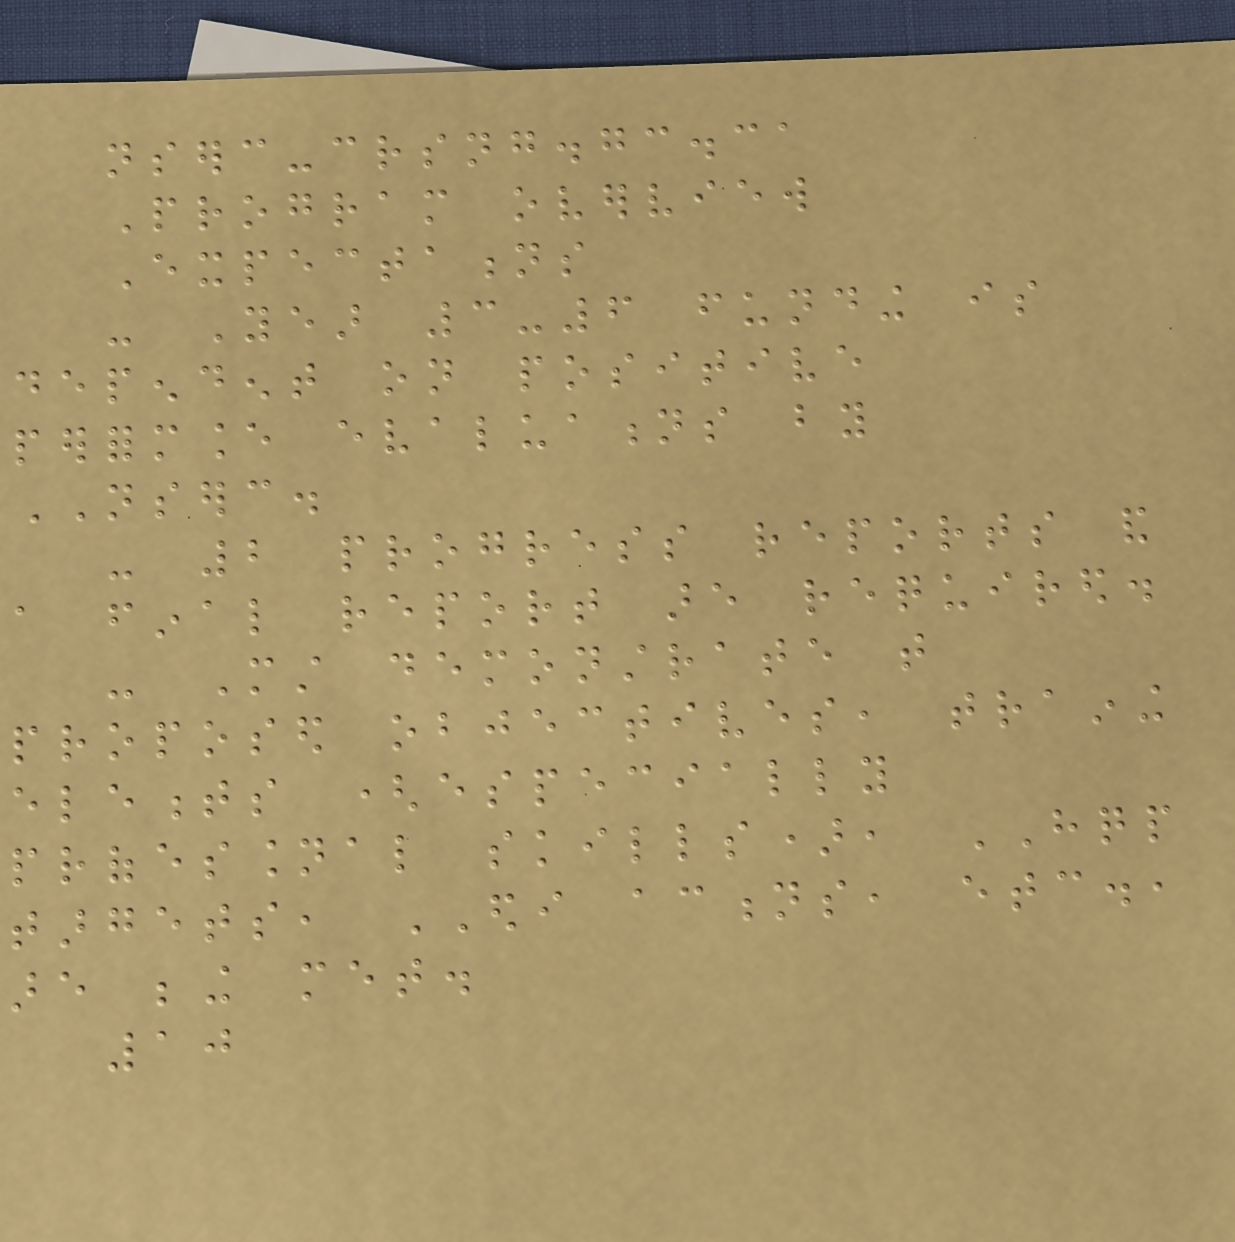nserc-crsng.gc.ca
Program overview
Expectations
- Year 3-6 funding is
dependent on positive
performance evaluations by
NSERC.
- 2 progress reports and
a final report are required.
- Must demonstrate that
proposed objectives, training
elements (especially
professional skills), HQP
targets, EDI actions, etc.,
are being met.
10
